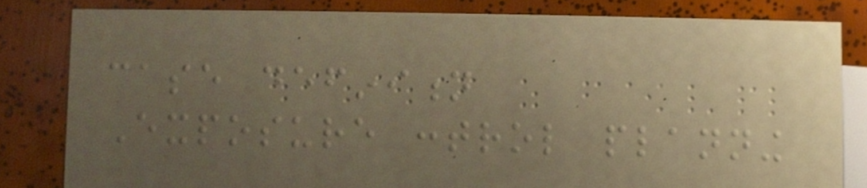case definition
Exposure control planning
